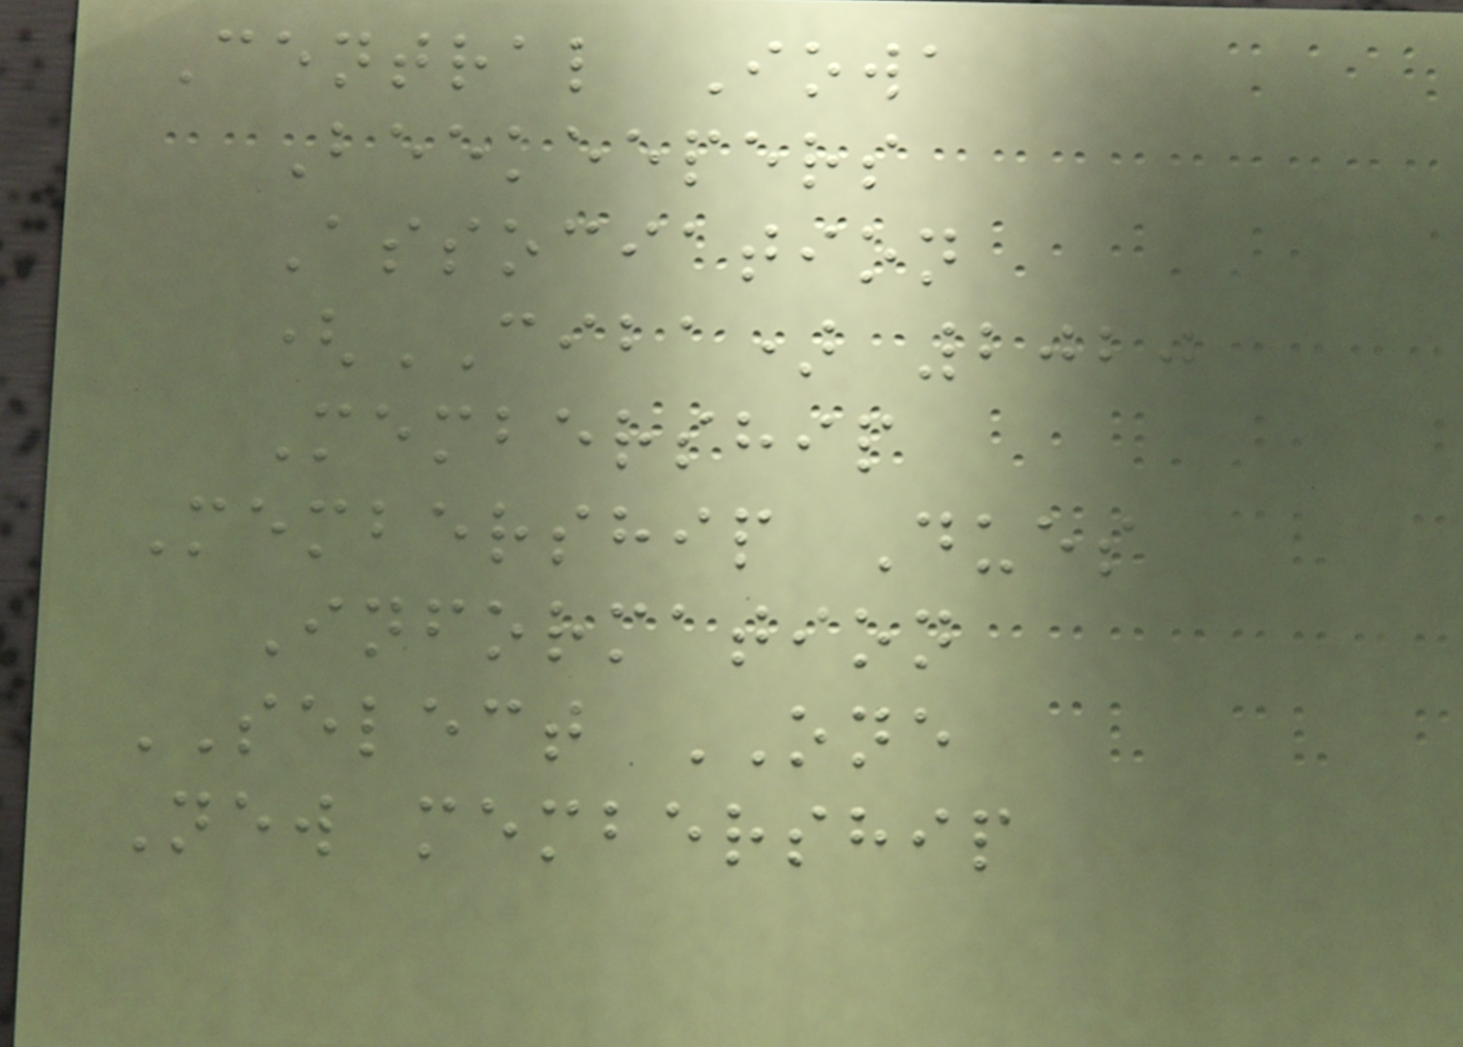Central Iowa
Beekeepers
Association
(CIBA) 2020
Membership
Membership Dues
Information
SELECT ONE
New membership
